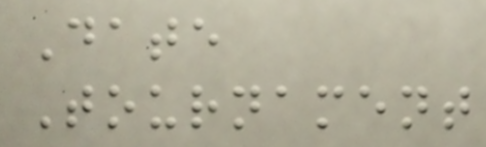Date
Tournament
